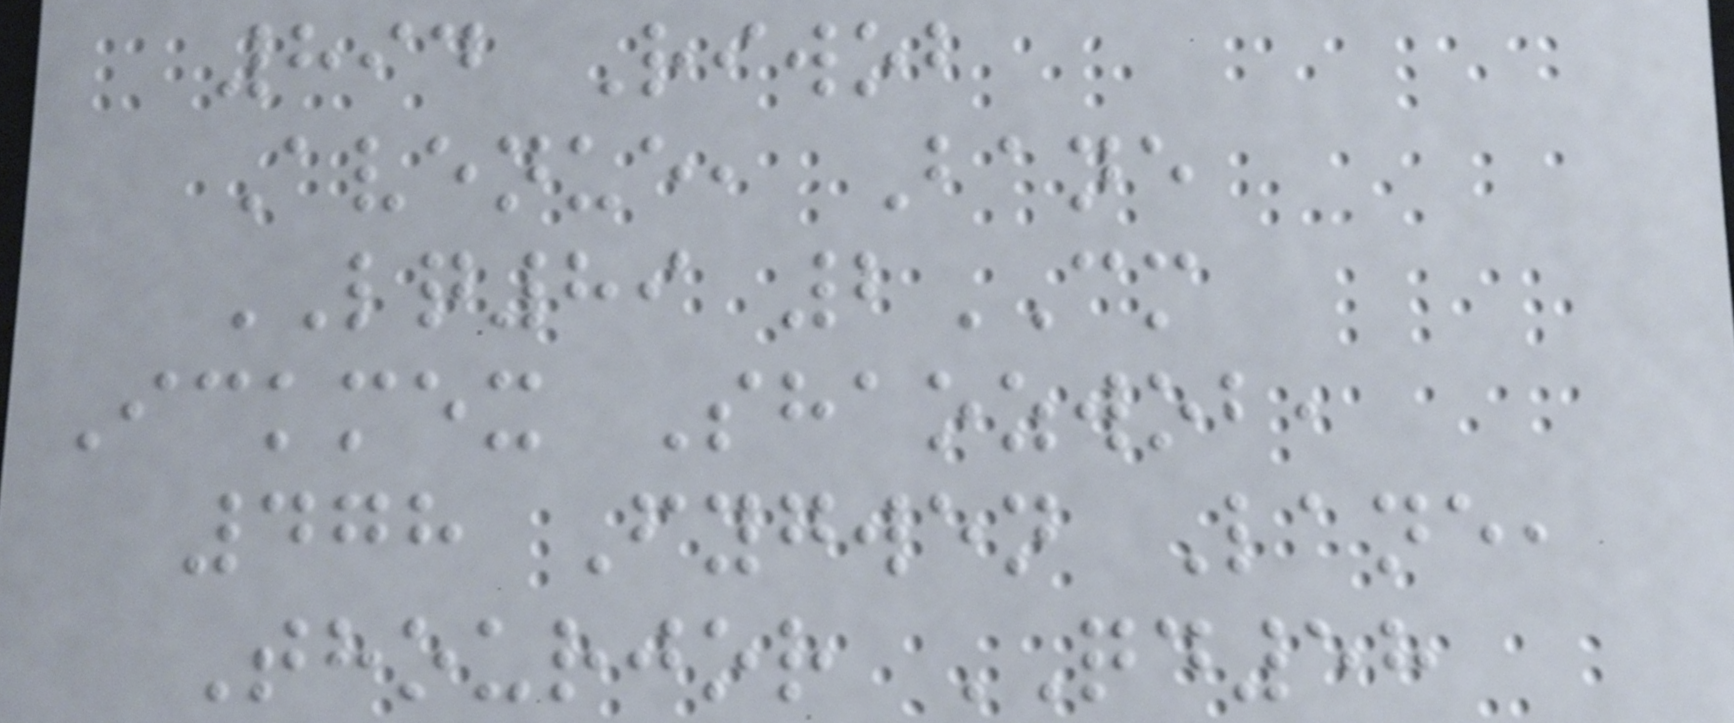894 Riwob
Avenue, Bane
LQ89 2CM
Ickmex Shaozwob,
478 Fygwen Lane,
Thourjor QD58
